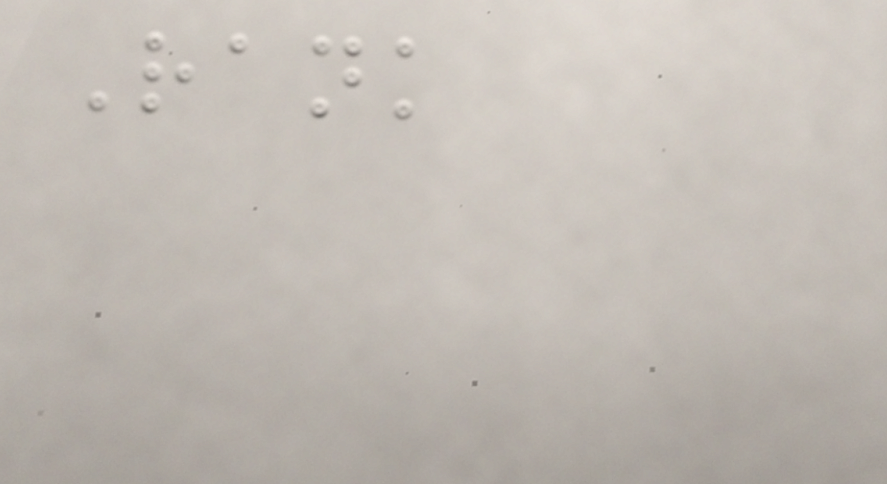Rank
